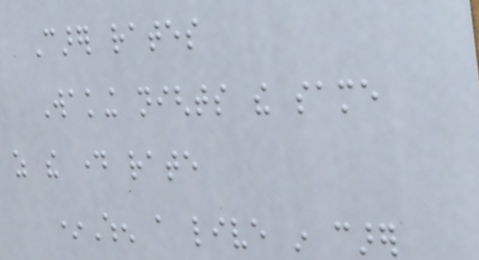Carer rates
Waking nights the same
as the day rate
*When a live in carer
